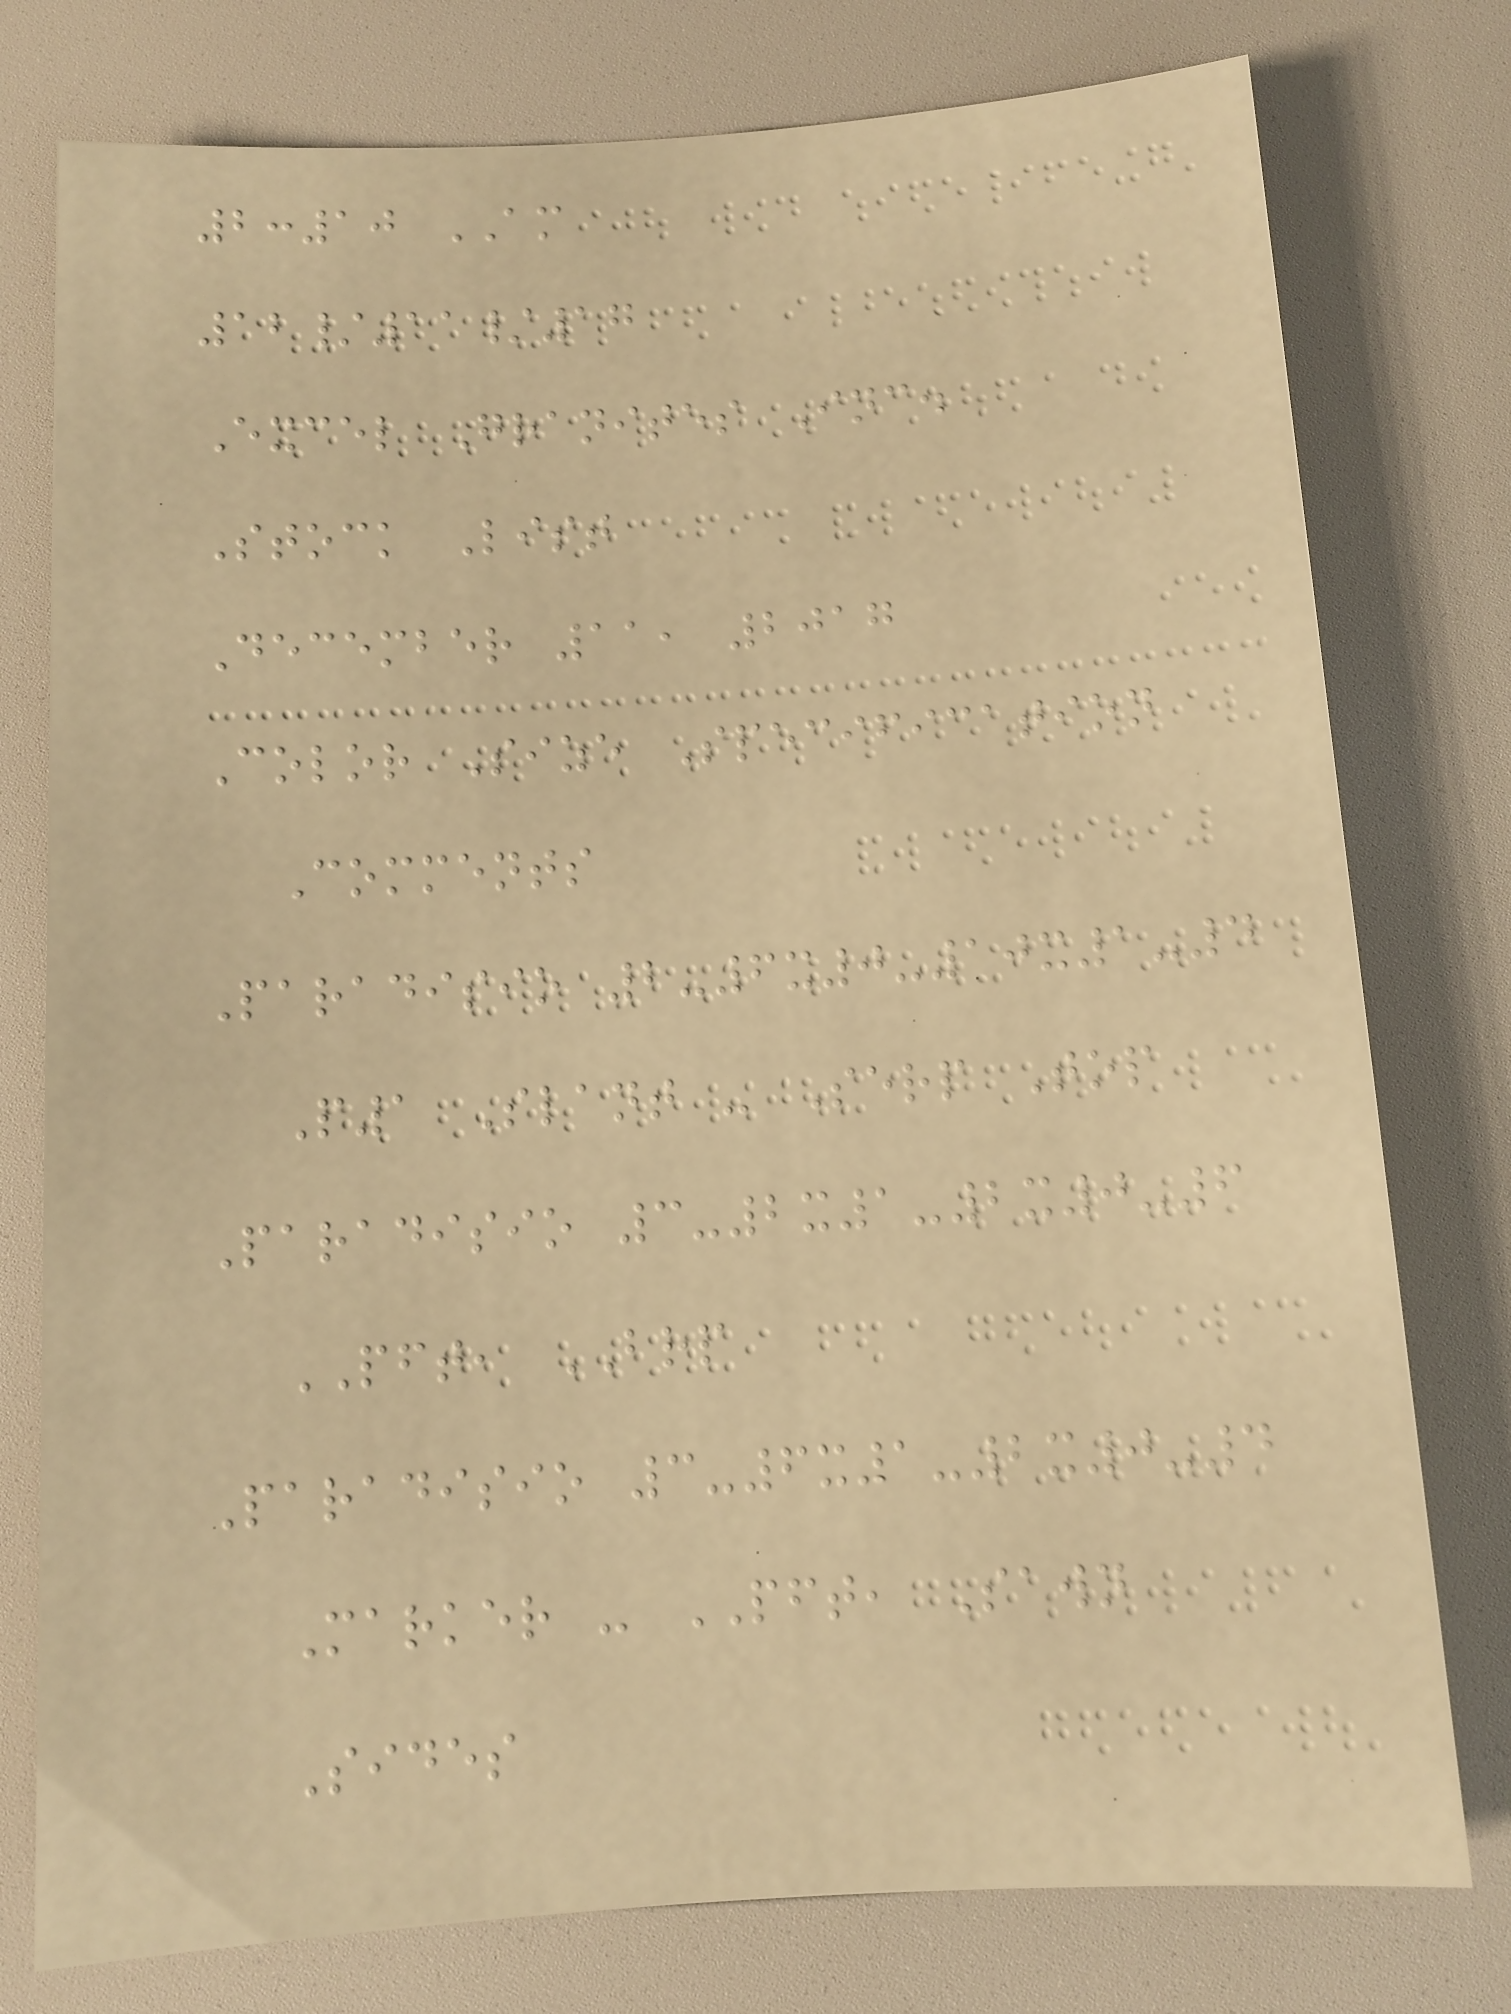2:10 AM
12/11/17
Excel Granites Inc.
Stock List
December 11, 2017
Color Size Specification
Comments
Paradisio 2-6x0-10x1-4
P1 Slant - Serp Top
Paradisio 3-2x1-2x0-6
PFT, BRP
Paradisio 3-6x1-2x0-4
Marker - PFT, Sawn
Sides
